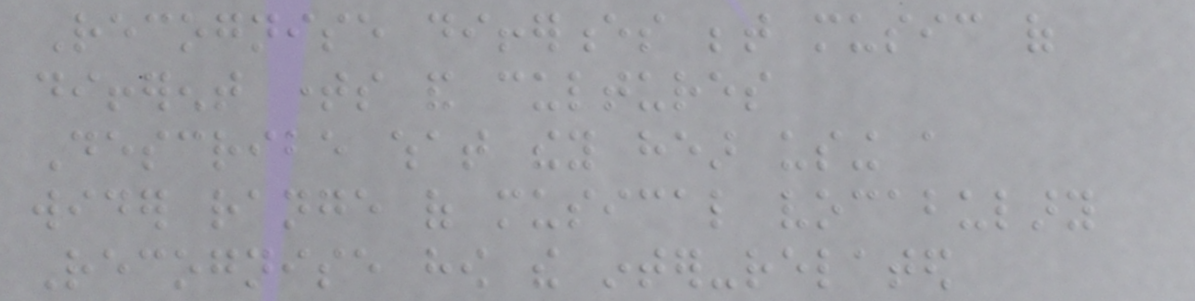Recognise differences between music of
different times and cultures
Describe what they hear using a
wider range of musical vocabulary
Recognise how the inter-related
